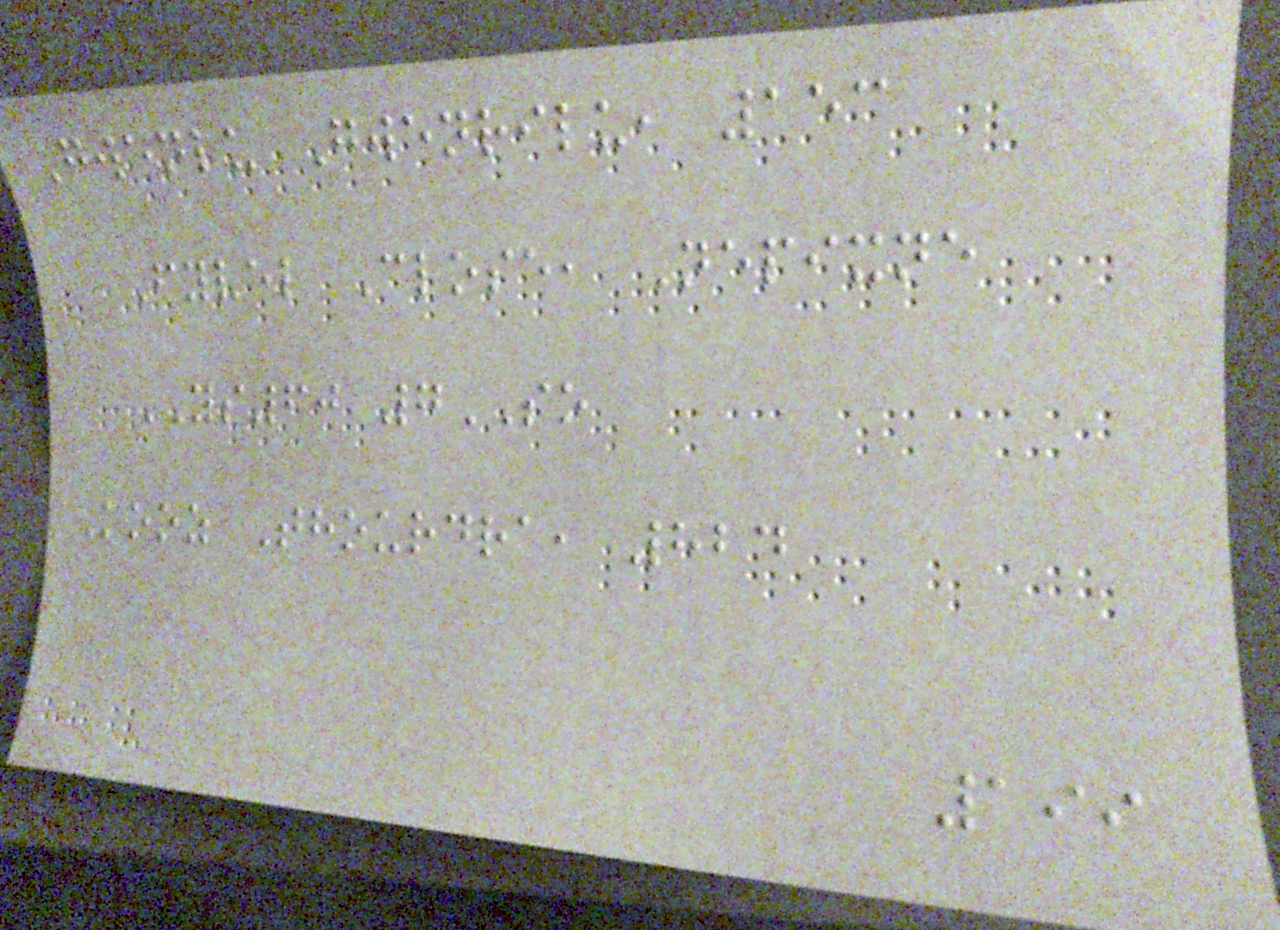Gwenlu Gwenrilu, 153
Fyvel Close, Nepixne
YS60 7SO
Kooz Thourdra, 824
199
